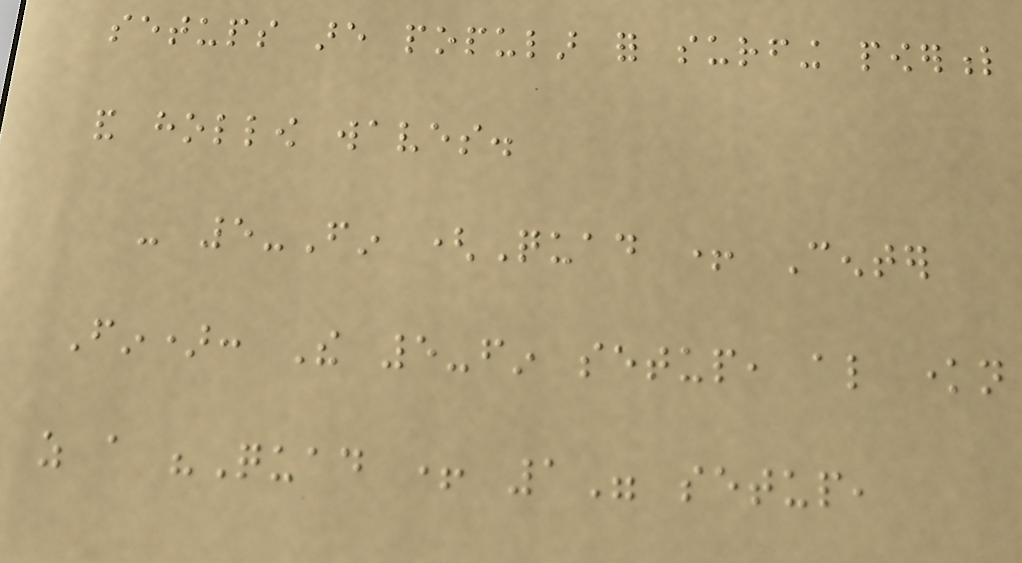setups are popular for surfing powerful
and hollow waves.
- 5-Fin (Quad + Center
Fin): The 5-fin setup, also known
as a "Quad + 1" setup,
